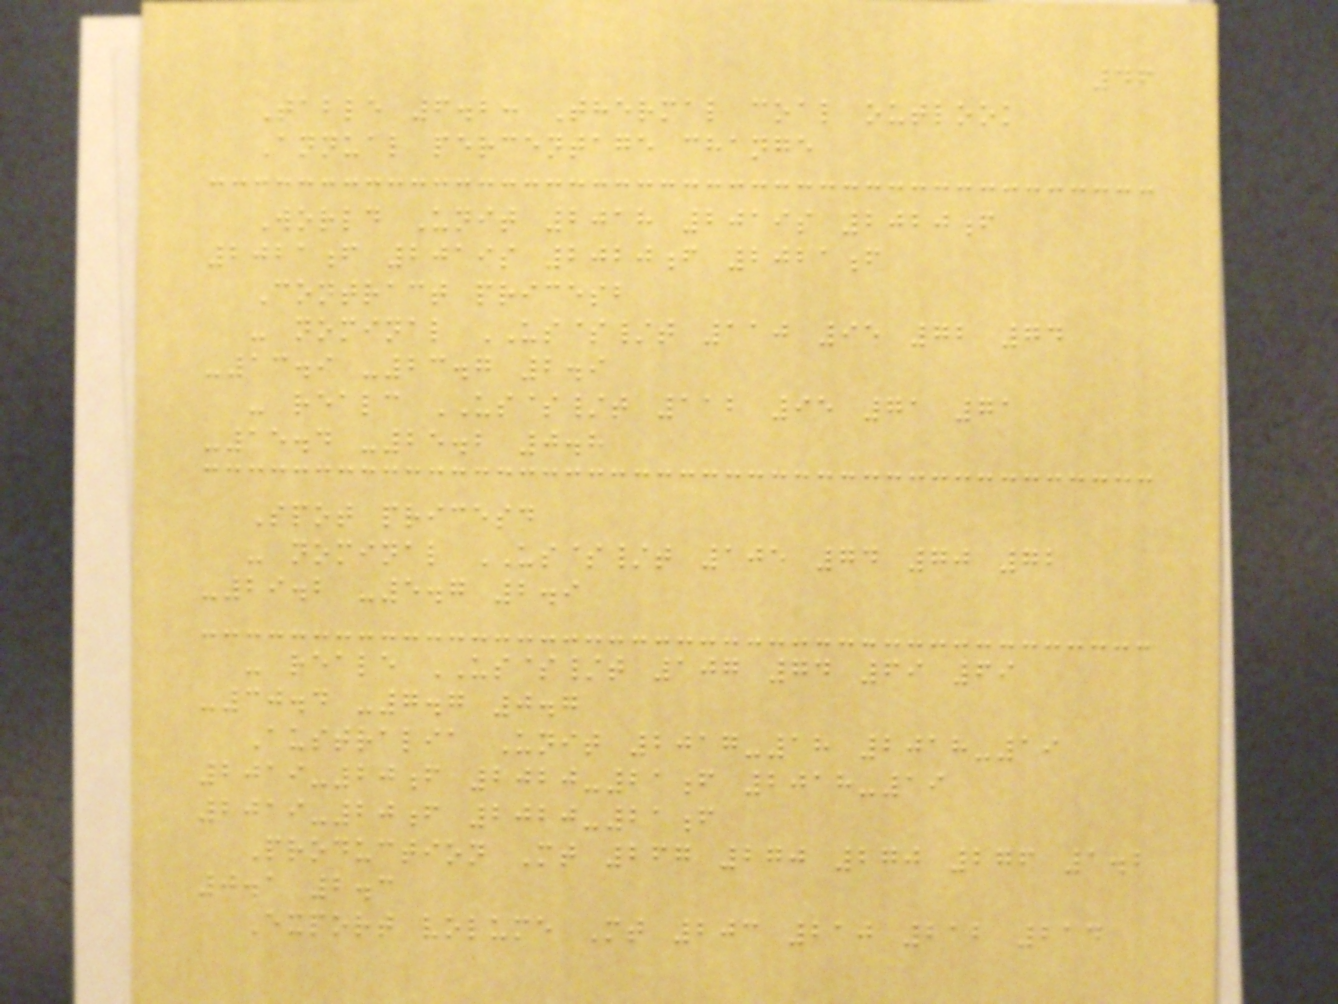46
Table 6.2: Thermal coal outlook
Annual percentage change
World Unit 2018 2019s 2020f
2021f 2019s 2020f 2021f
Contract pricesb
- nominal US$/t 110 95 72 74
-13.9 -23.7 2.9
- realc US$/t 112 95 71 71
-15.4 -25.2 0.8
Spot pricesd
- nominal US$/t 105 74 70 72
-29.2 -5.7 2.9
- reale US$/t 107 74 69 69
-30.4 -7.7 0.7
Australia Unit 2017-18 2018-19
2019-20f 2020-21f 2018-19
2019-20f 2020-21f
Production Mt 267 270 270 276 1.2
0.1 2.3
Export volume Mt 203 210 212 214
